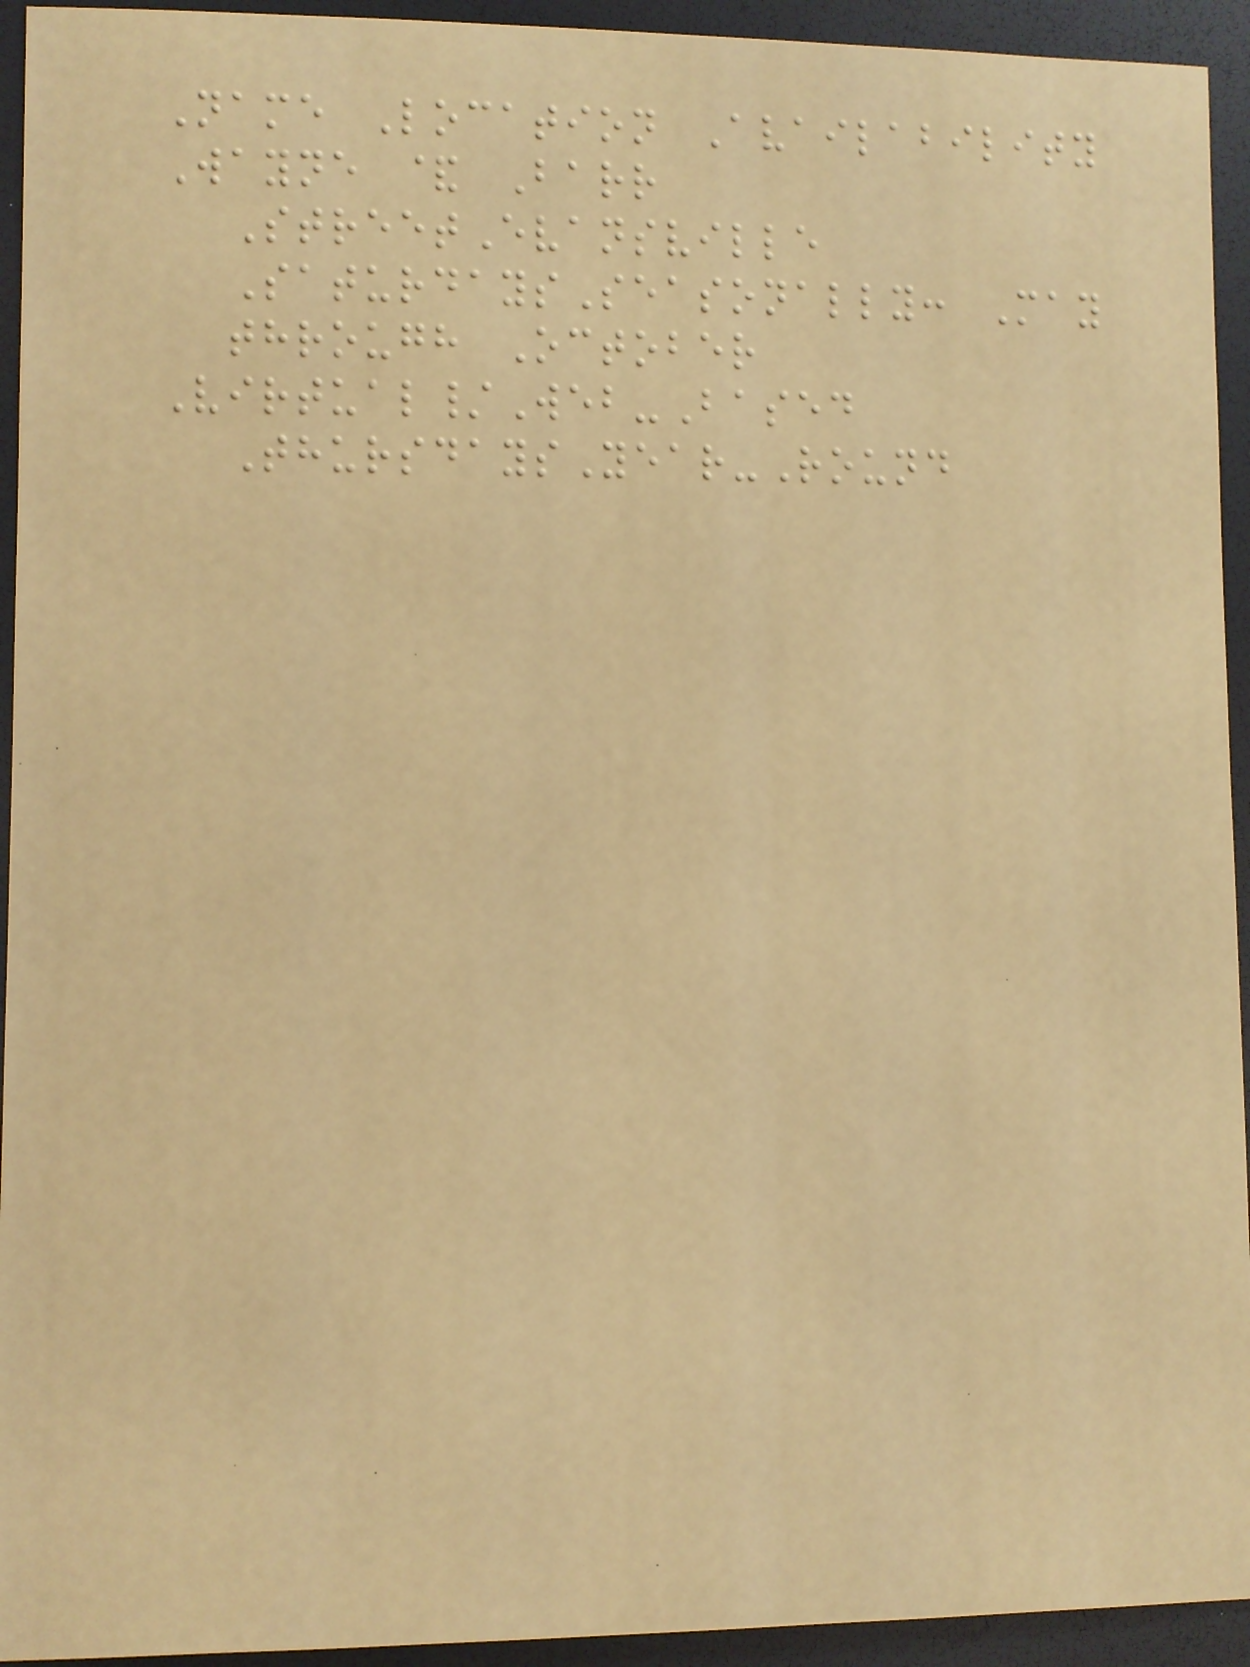Name Location Availability
Wayne & Barr
StreetEvansville
SaturdaysSeasonally: May
through October
Virtual/Web-Based
ThursdaysYear-Round
